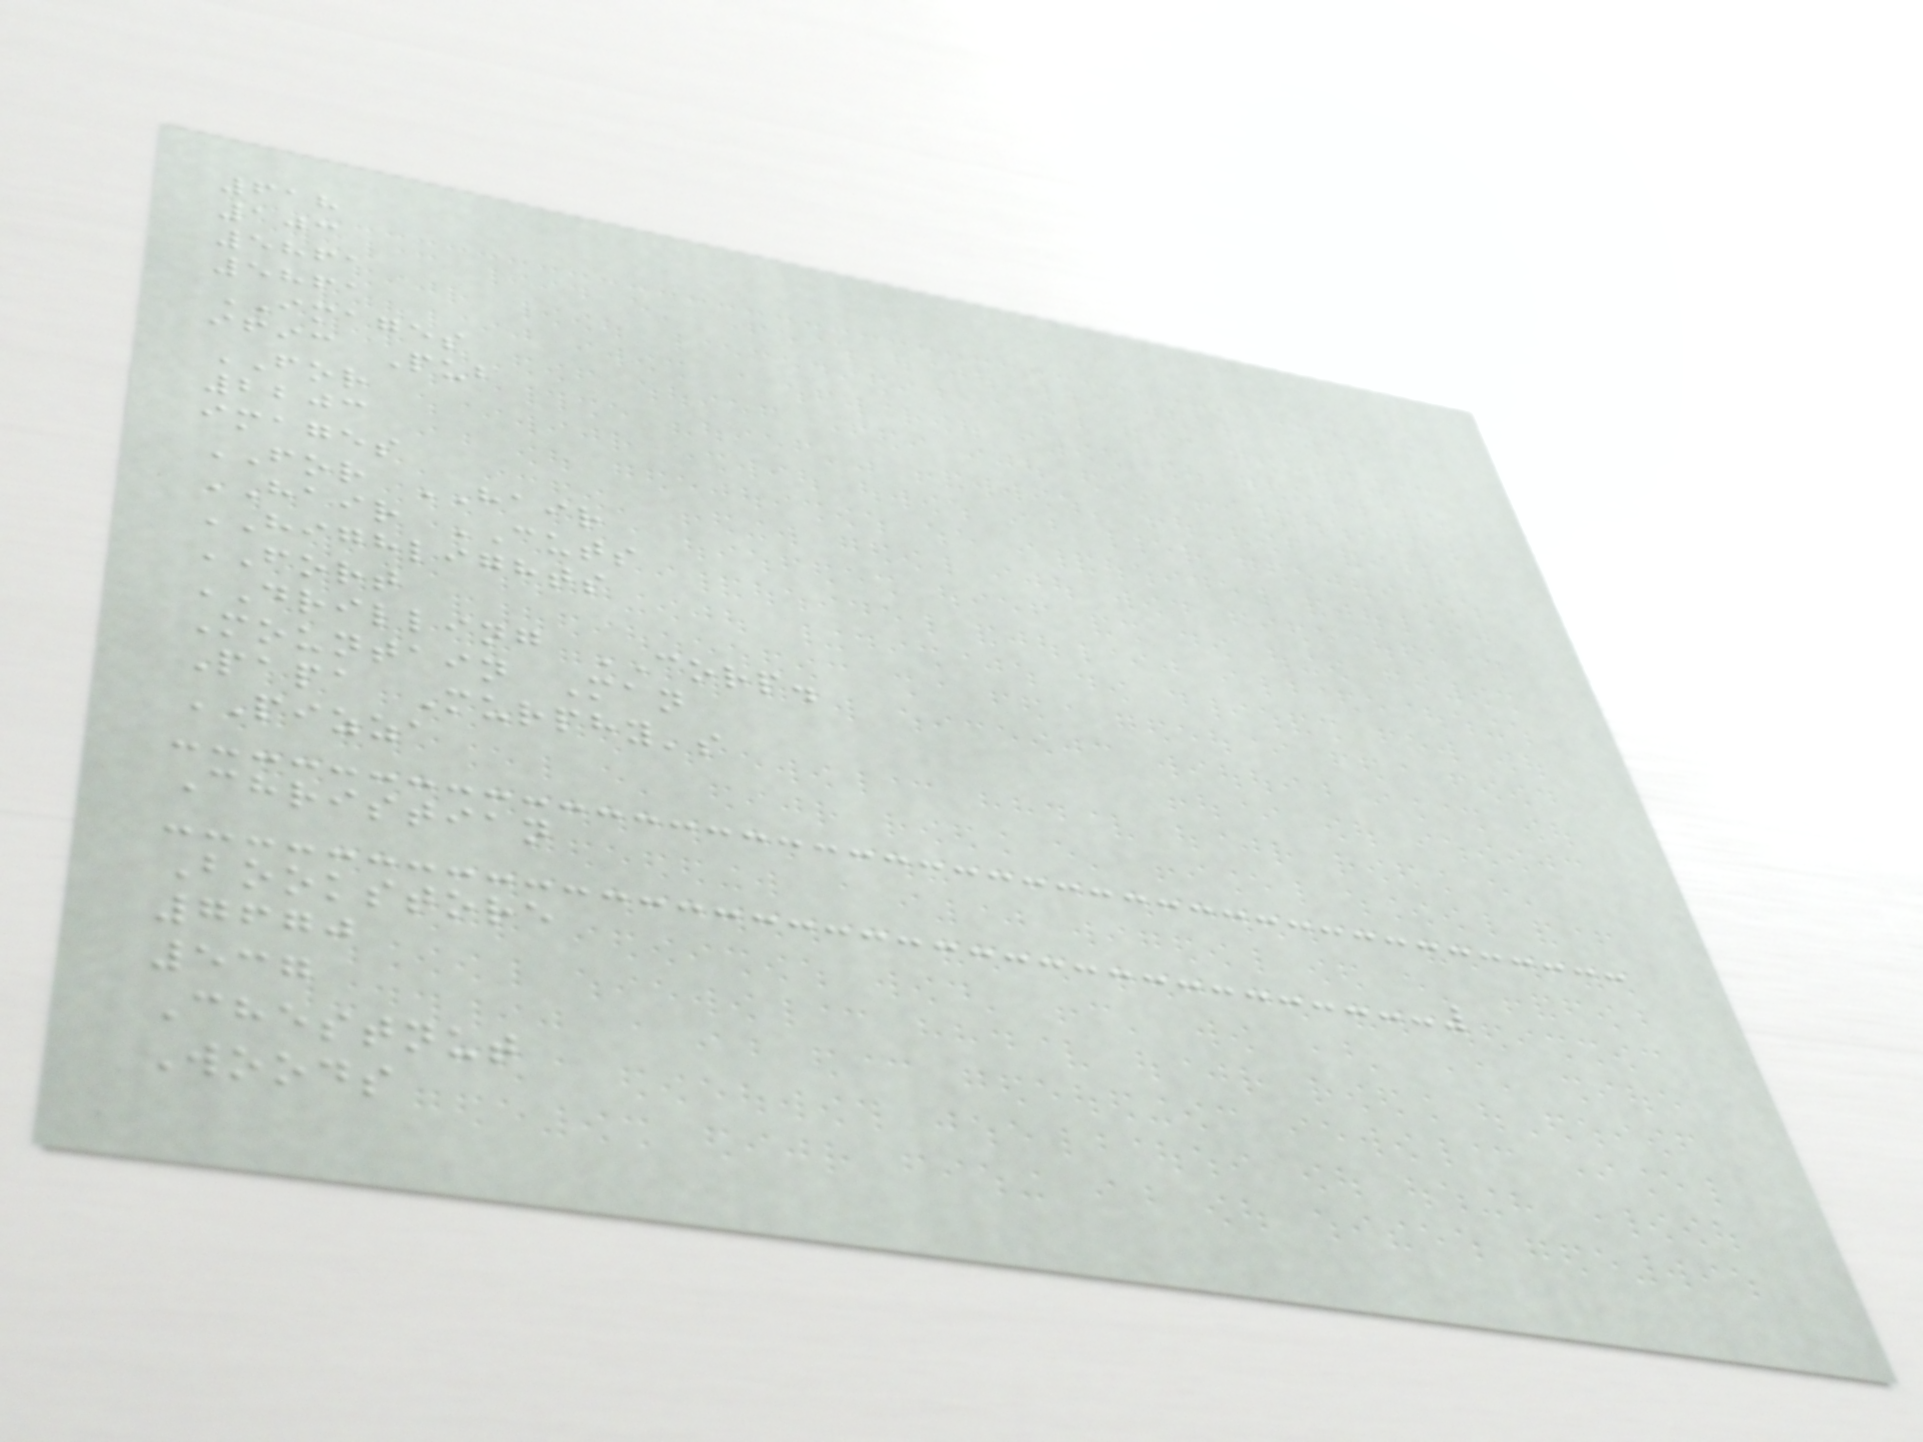618
103
5861
5861
IMAGES
ific Pub
FOR
2203
images
FOR HAIR
HAIR CUTS
HIGHLIGHTS
FORT
DRILLING CORP.
Mountain Man
Papa Murphy's
PIZZA
Christian
Bookstore
7670
537
Chestnut
Woods
